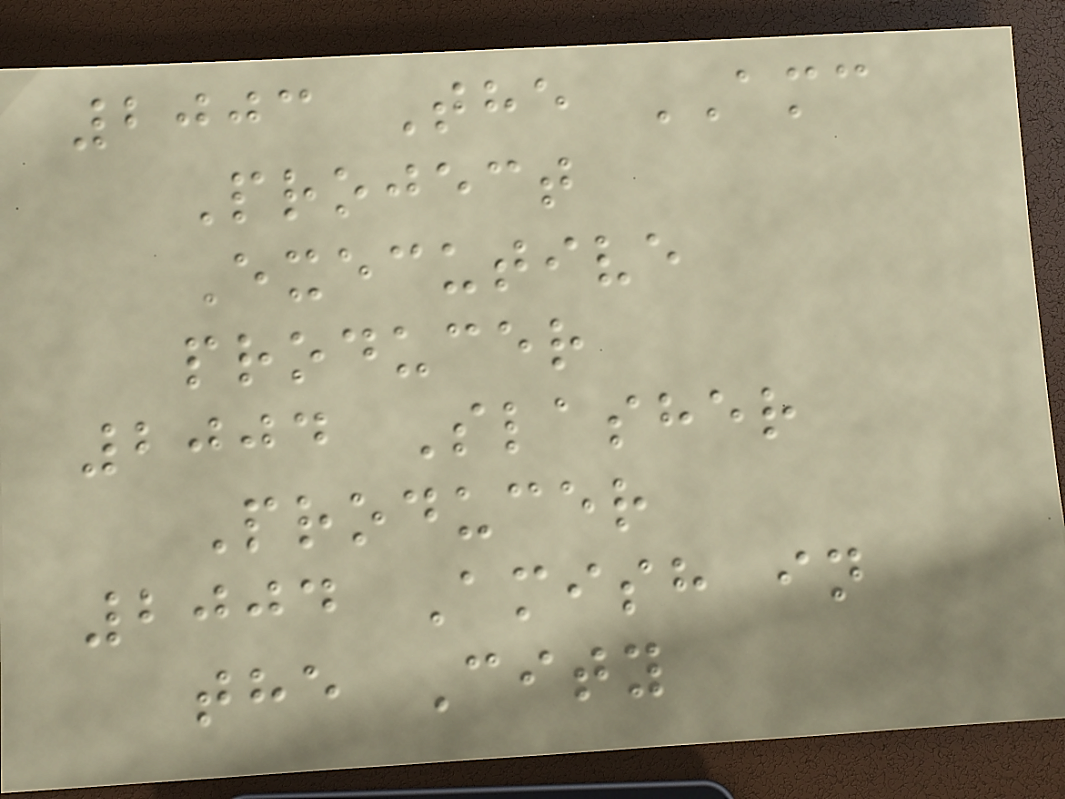2003 The AMC
Project
Executive
producer
2004 Slasher
Producer
2004 Amish in
the City
